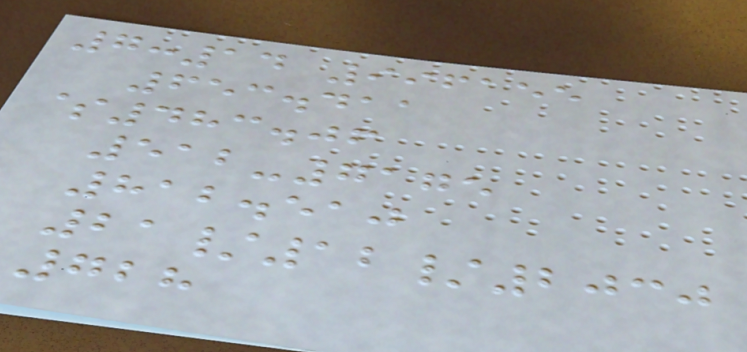7:14 996155
653.411
$483.06
512-7175
812.510
21/12/2030
728
